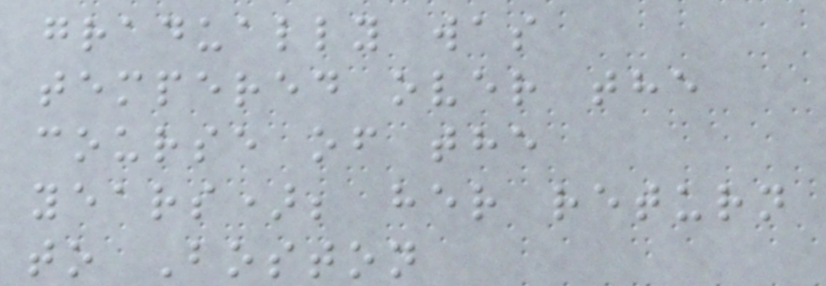gradually was
tempered over the
course of the
years); her return
to Boston
